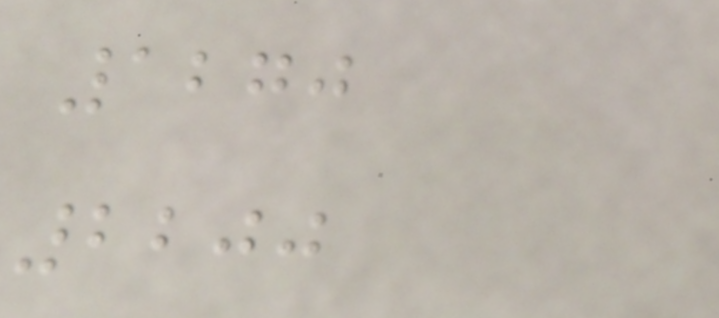1270
2200
